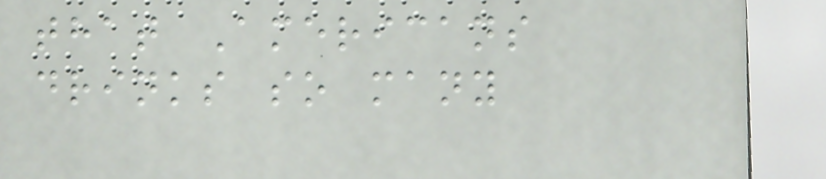that Americans
drinks so many
